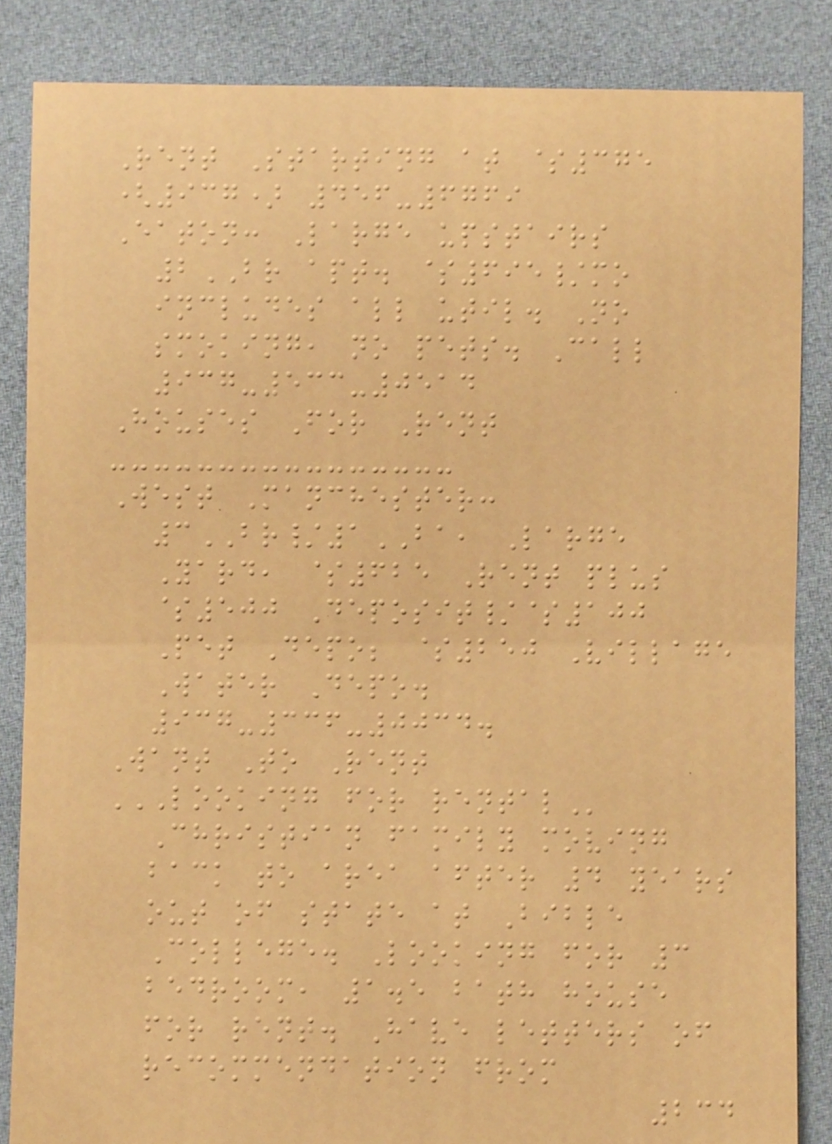Rent Starting at $375
(937) 456-6769
Eaton: Large upstairs
2BR apt. $695/mo
includes all util. No
smoking, no pets. Call
937-533-0514
Houses For Rent
West Manchester:
3BR/1BA, Large
Yard, $625 Rent plus
$500 Deposit/$100
Pet Depo; $250 Village
Water Depo.
937-336-0034.
Want To Rent
LOOKING FOR RENTAL
Christian family moving
back to area after 4 years
out of state at Bible
College. Looking for 3
bedroom, 1.5 bath house
for rent. Have letters of
recommendation from
234
